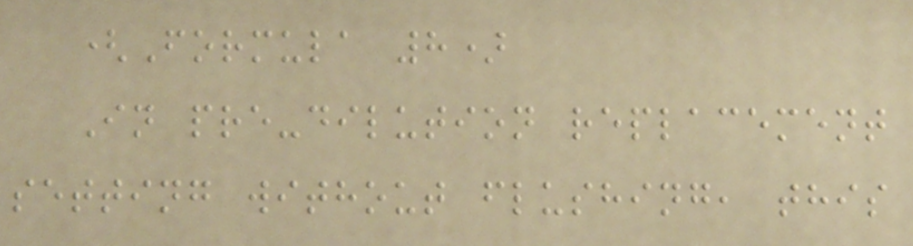(Formula 8)
In pre-dilution replacement
setting without flushing, this
